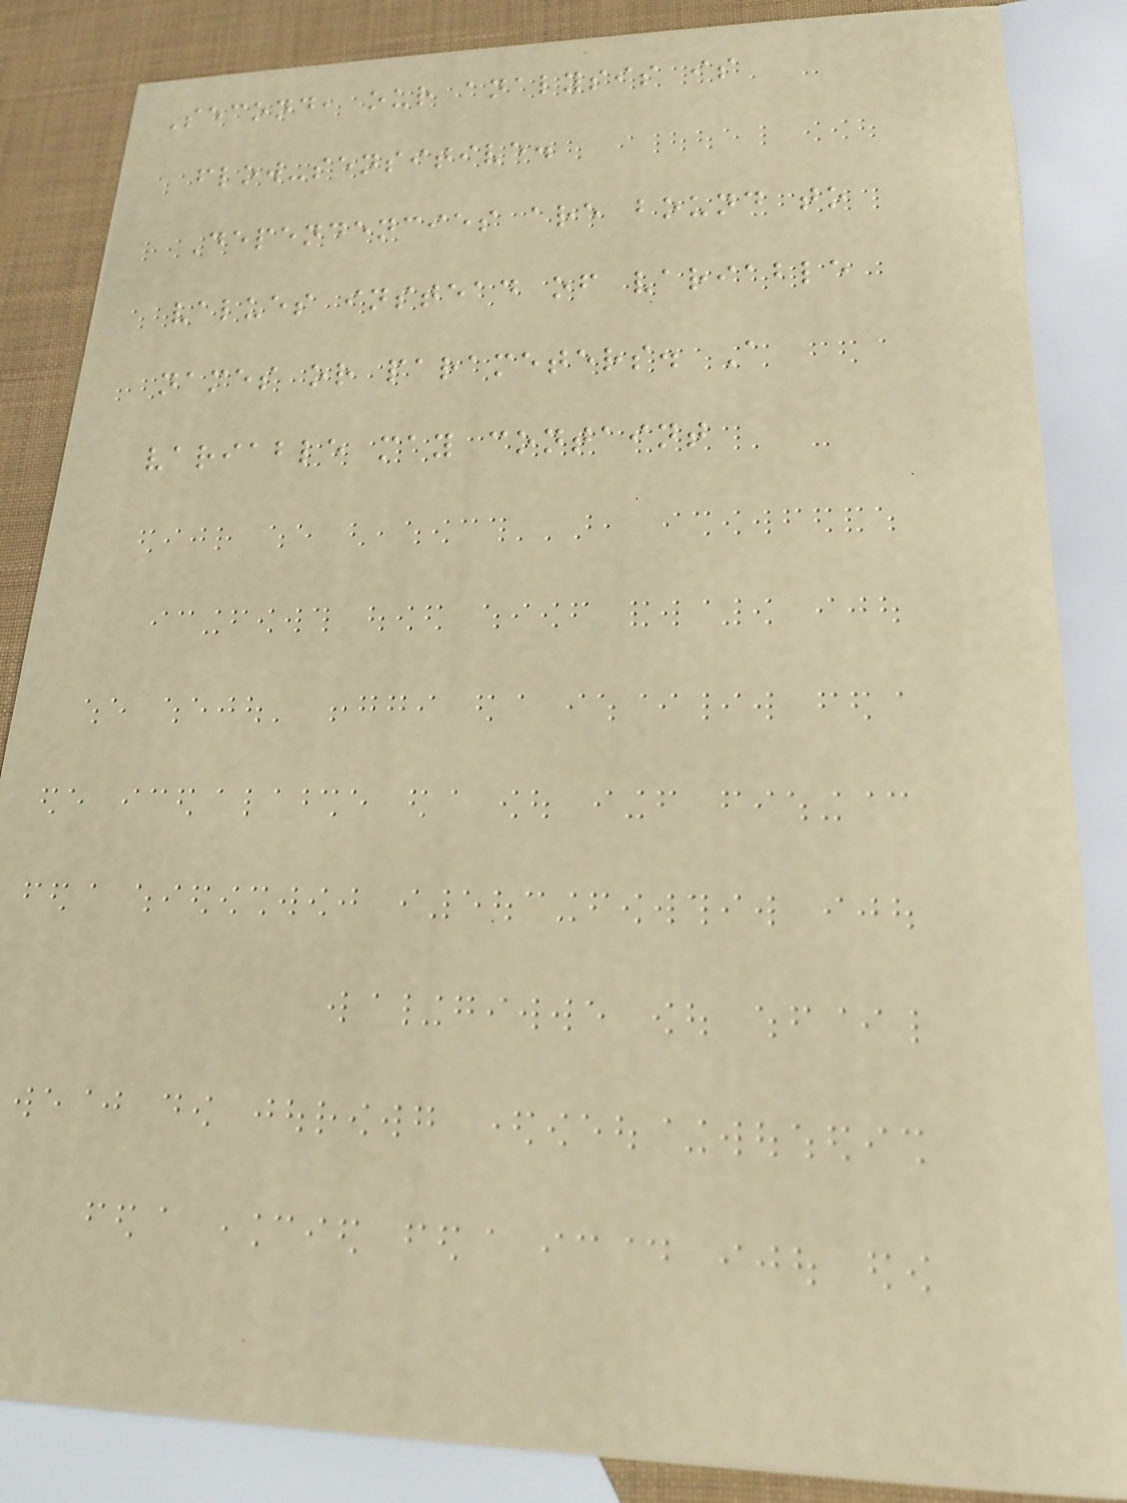Second, our analysis is
flow-sensitive.
Dependencies are bound to
values instead of variable
names or parameters. A
variable may containt
